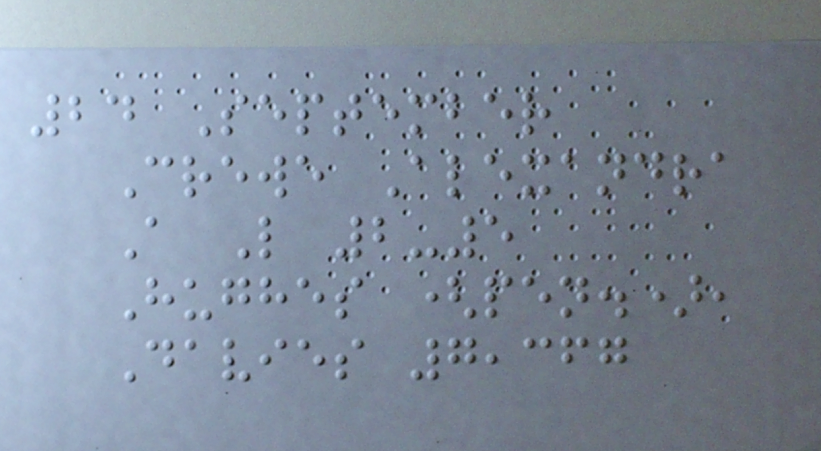24 September
Crewe Alexandra
A L 2-5
Hughes (pen.),
Davies 7,367
